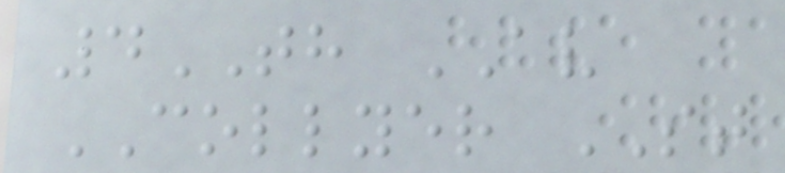4TH AV
COLLYER ST
